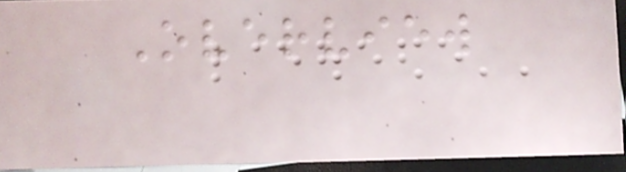Overview
